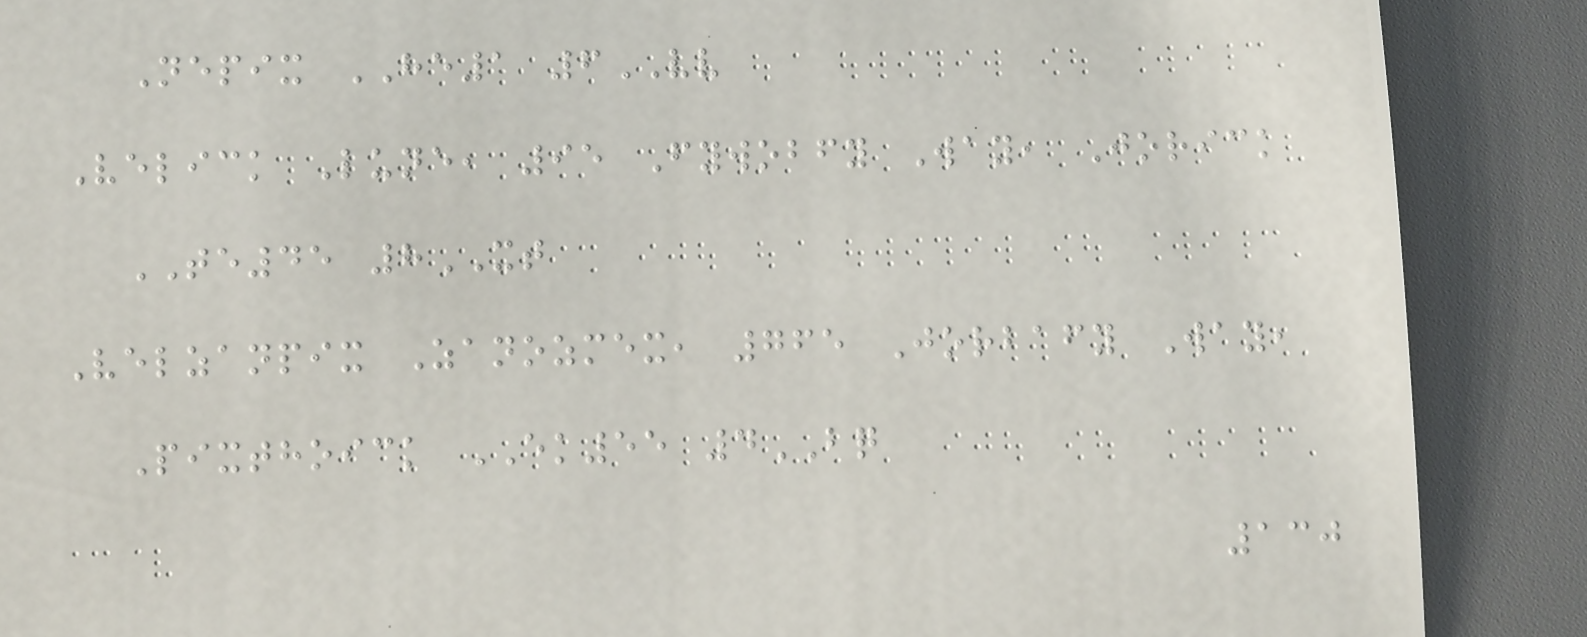Nepix HE1 6VV
Velick Lune, 95 Fywobfy Way, Jorick
TE45 8XT
Velzanpix Zanozmex, 765 Jorbafy Way,
Pixthoick EK55 4BQ
130
